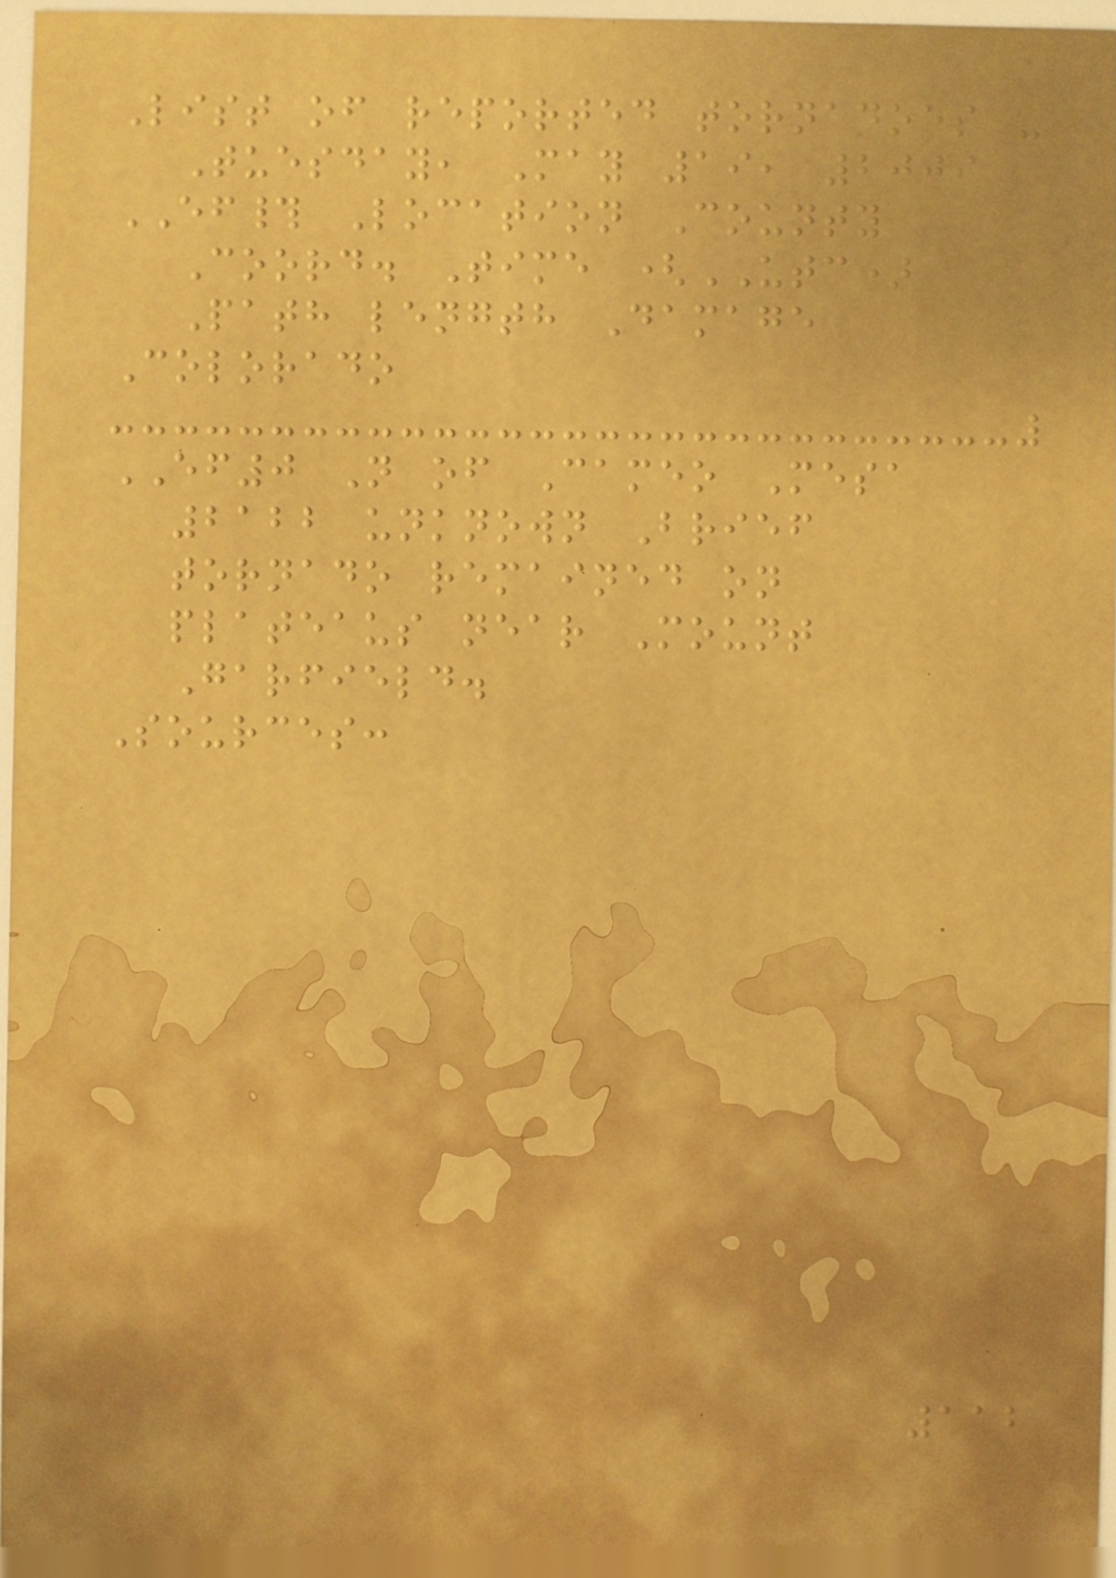List of reported tornadoes -
Tuesday, May 19, 2009
EF# Location County
Coord. Time (UTC)
Path length Damage
Colorado
EF0 N of Cameo Mesa
2122 unknown Brief
tornado remained on
plateaus near Mount
Garfield.
Sources:
112
